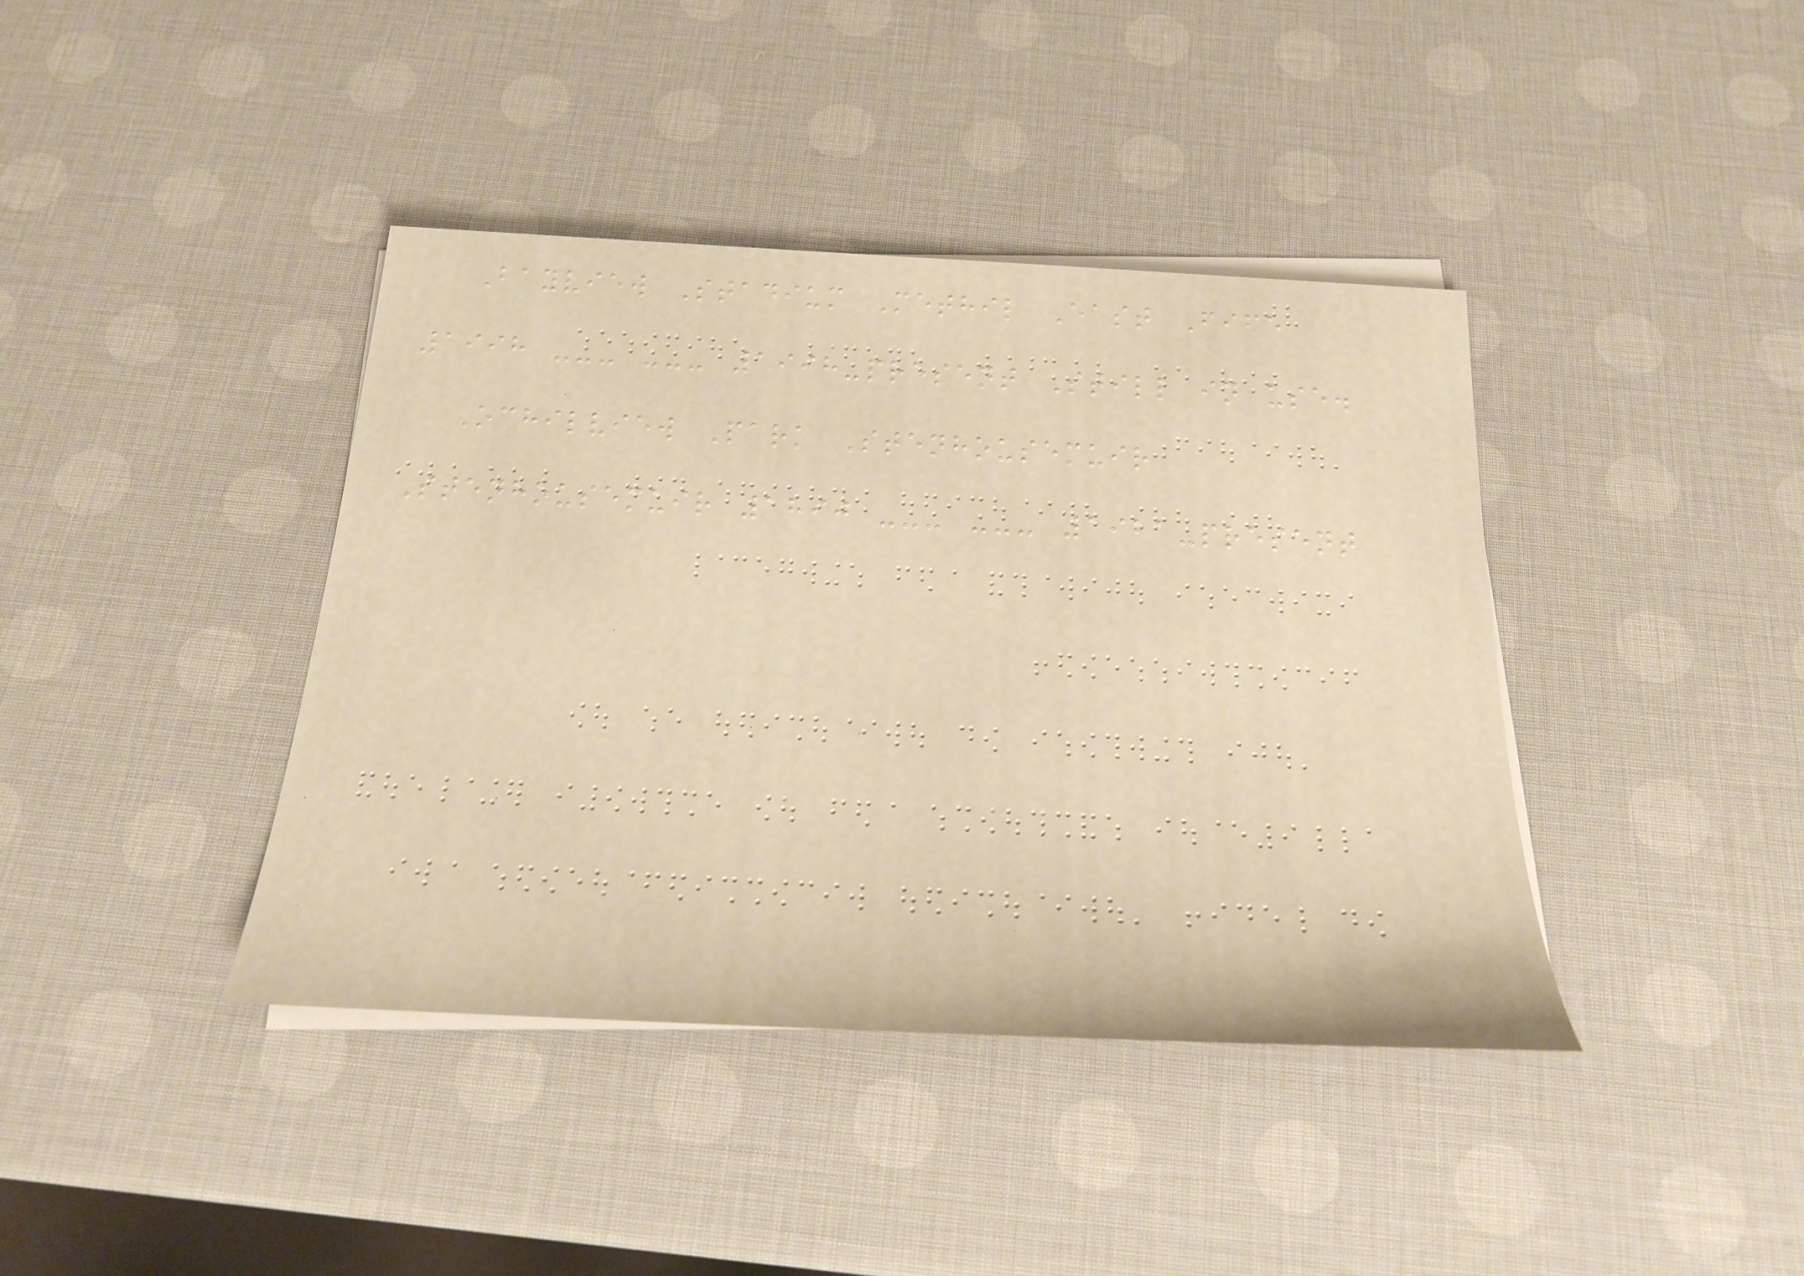Bayview Stadium Methil East Fife
1998 --- --- 1998-present Still in use.
Ochilview Park Stenhousemuir
Stenhousemuir 1890 --- --- 1921-present
